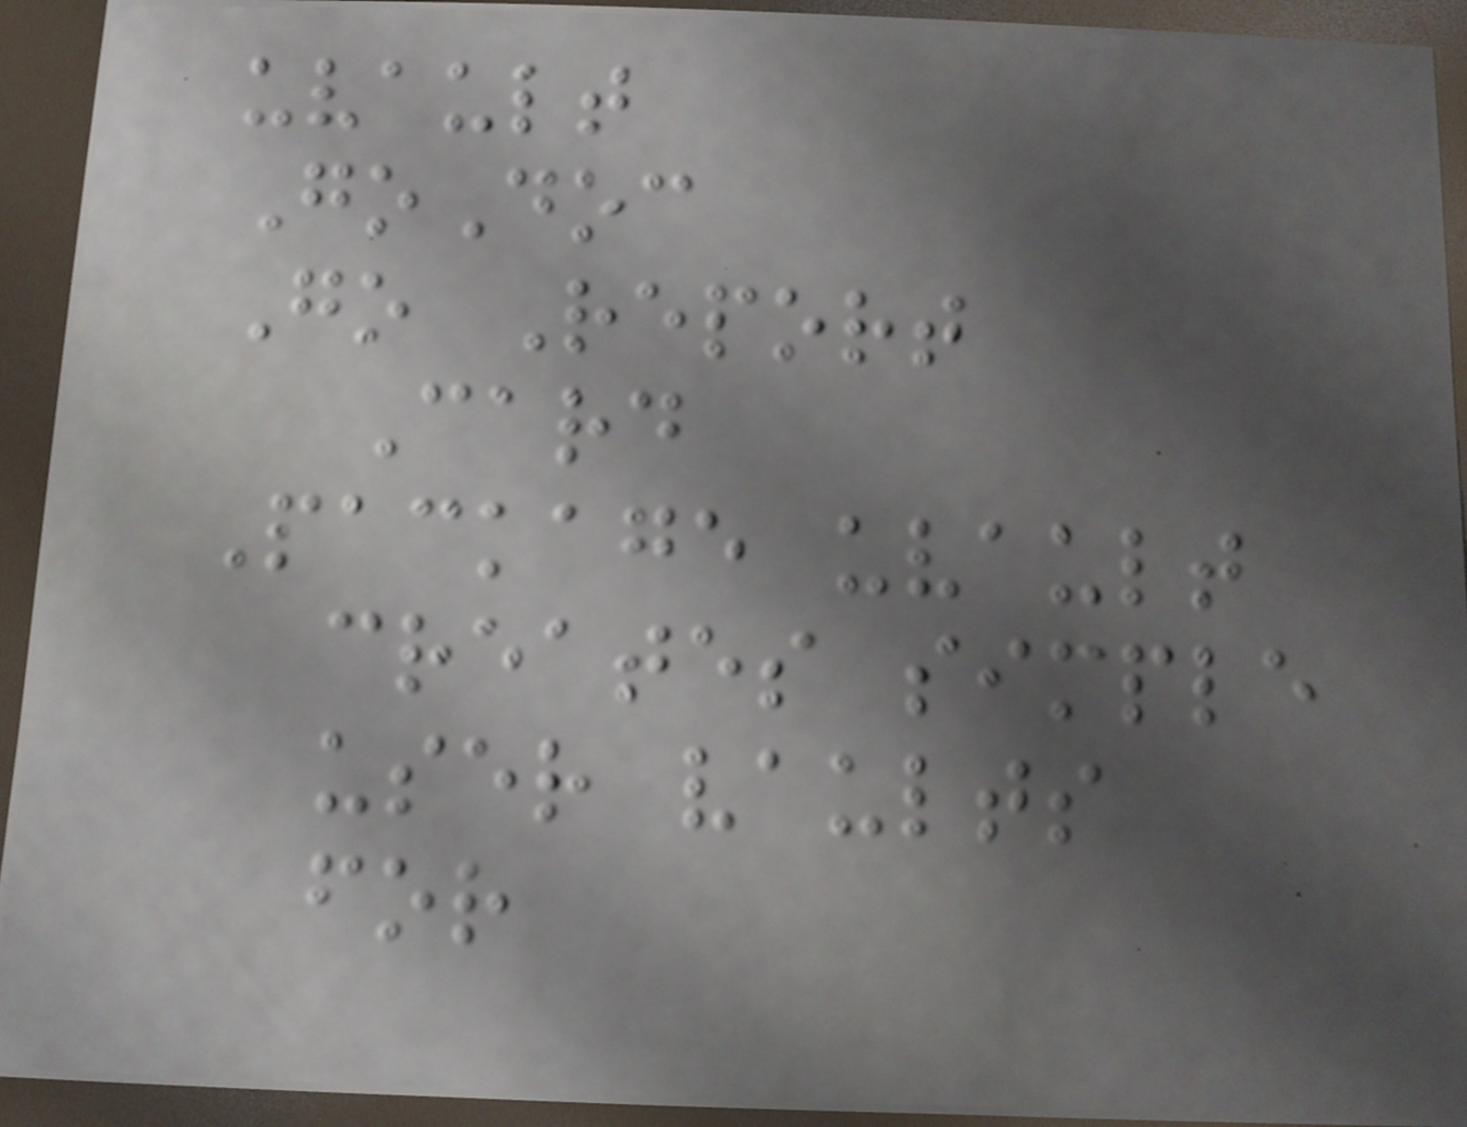uvault
GoDoc
Go Report
Card
Package uvault
creates simple
user vaults
for
